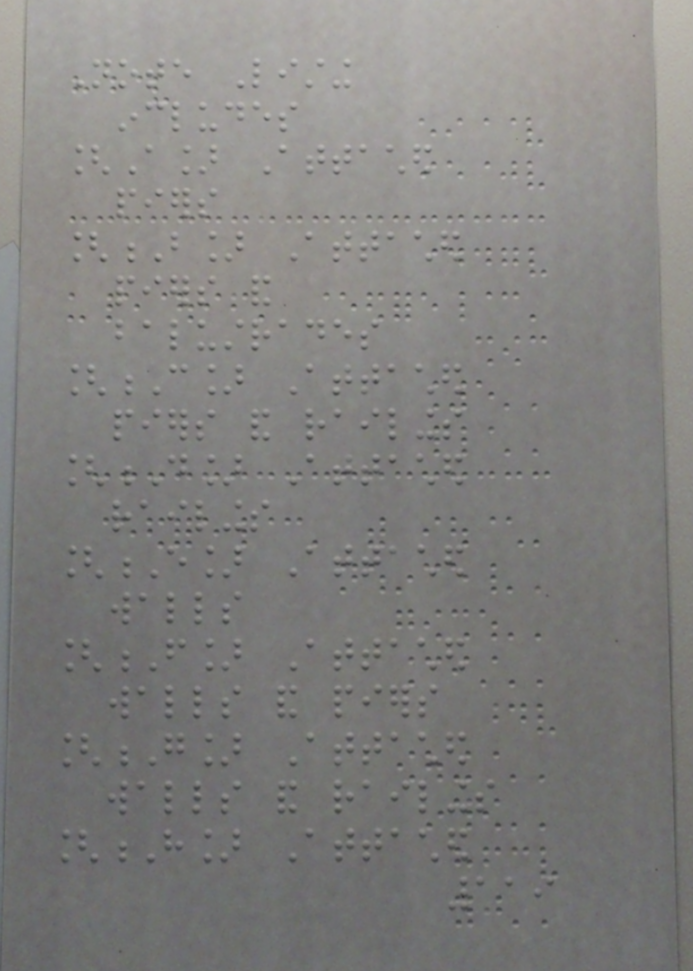Note Listing
includes
[A] Attached
piers
[B] Attached
piers and
balustrades
[C] Attached
piers and railings
[D] Attached
railings
[E] Attached
walls
[F] Attached
walls and piers
[G] Attached
walls and railings
[H] Attached
119
